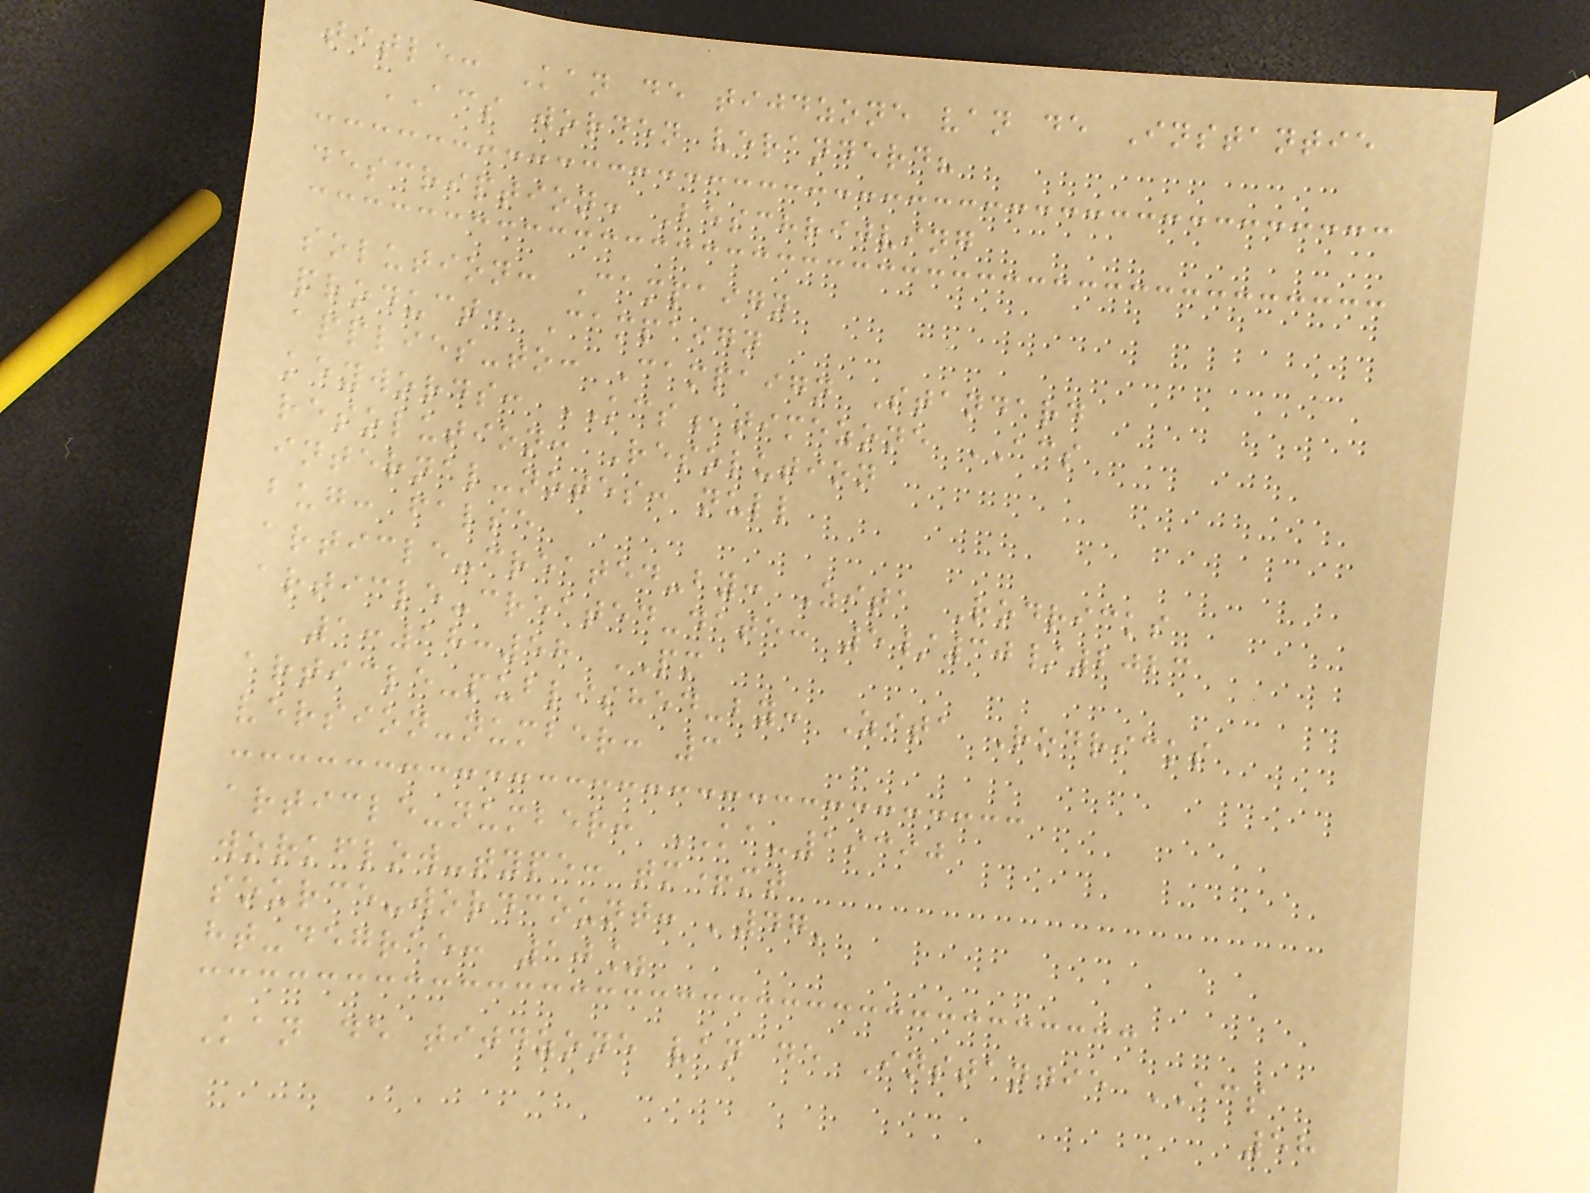title: Kan de tijdzone van de Instantie
ACS worden veranderd?
description: Beschrijving
solution: Campaign
product: Campaign
applies-to: Campaign Standard
keywords: KCS,timezone ACS
resolution: Resolution
internal-notes: null
bug: false
article-created-by: Zita Rodricks
article-created-date: 5/30/2023
1:18:58 PM
article-published-by: Zita Rodricks
version-number: 3
article-number: KA-19390
workflow-type: tm+mt
source-wordcount: '47'
ht-degree: 10%
Kan de tijdzone van de Instantie ACS
58
